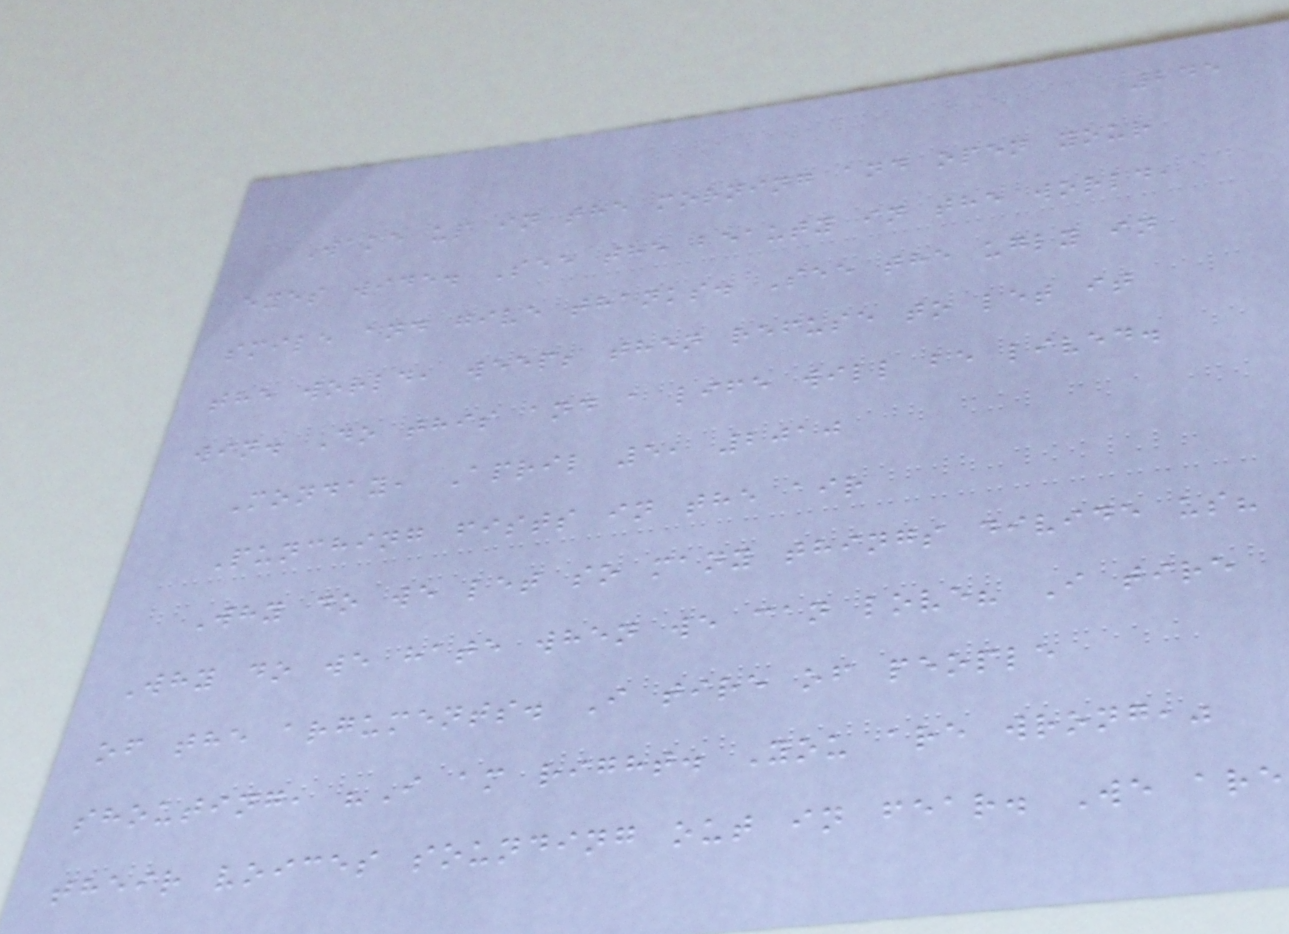245
Wake up in the morning and open your
eyes wide. See the beauty in the world,
smile and give thanks. See the ugly in
the world, weep; then refuse to let it
win. Do this and a life will be lived.
Monday, April 5, 2010
Punching fists in the air
Why do we let so many things divide us?
Why do we hate when we can love? I tire
of the arguments. I tire of people
shouting, "I am right. You are wrong,"
their voices sounding out in fear. We are
